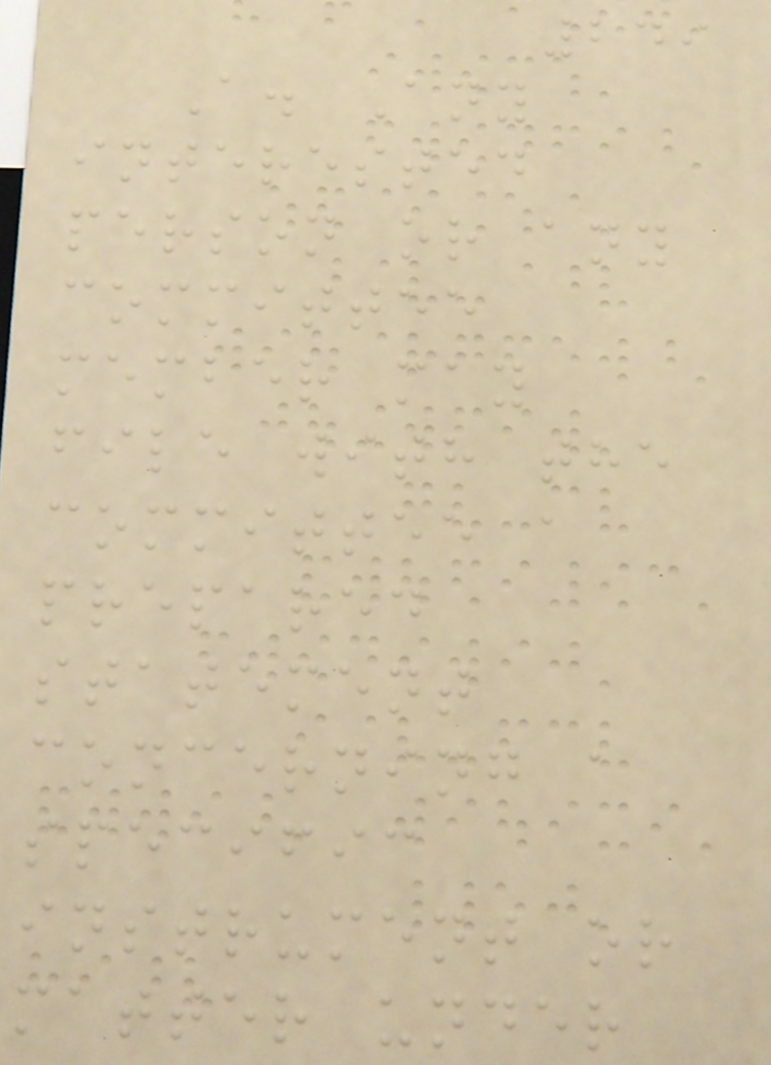249
A. Any
interested
person or any
committee
member may
file with the
committee a
prepared
statement
concerning a
specific
instrument or
matter under
